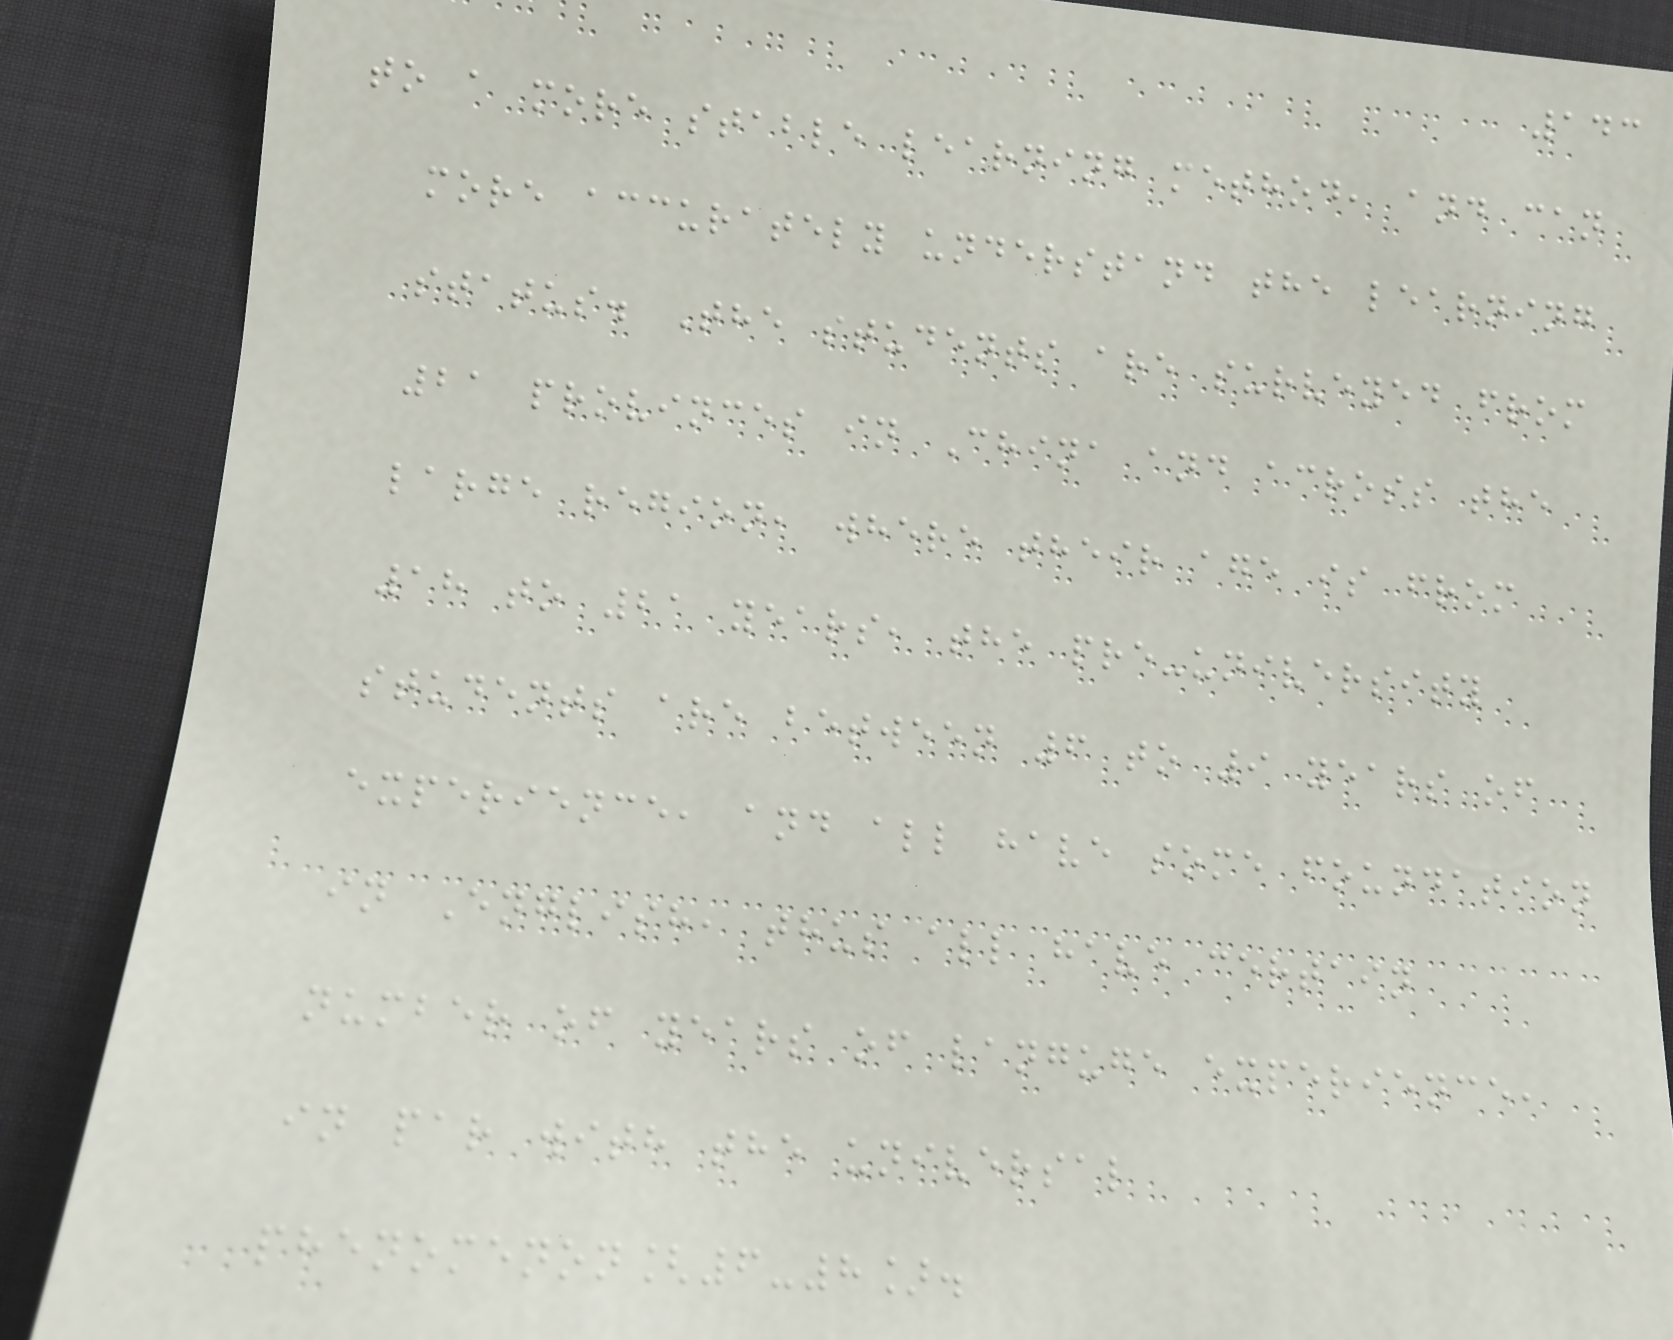143
to a more stable learning method, and can
more accurately understand the learning
status. The students are surveyed from
21 provinces in China and across the
large region, where their age is from
18 to 21 years, the pre-university
students are between 6 to 9 years of
experience, and all have some foundation
in English, thus all have certain
number of years of languge experience,
in par with the universal
phenomenon[6-8].
